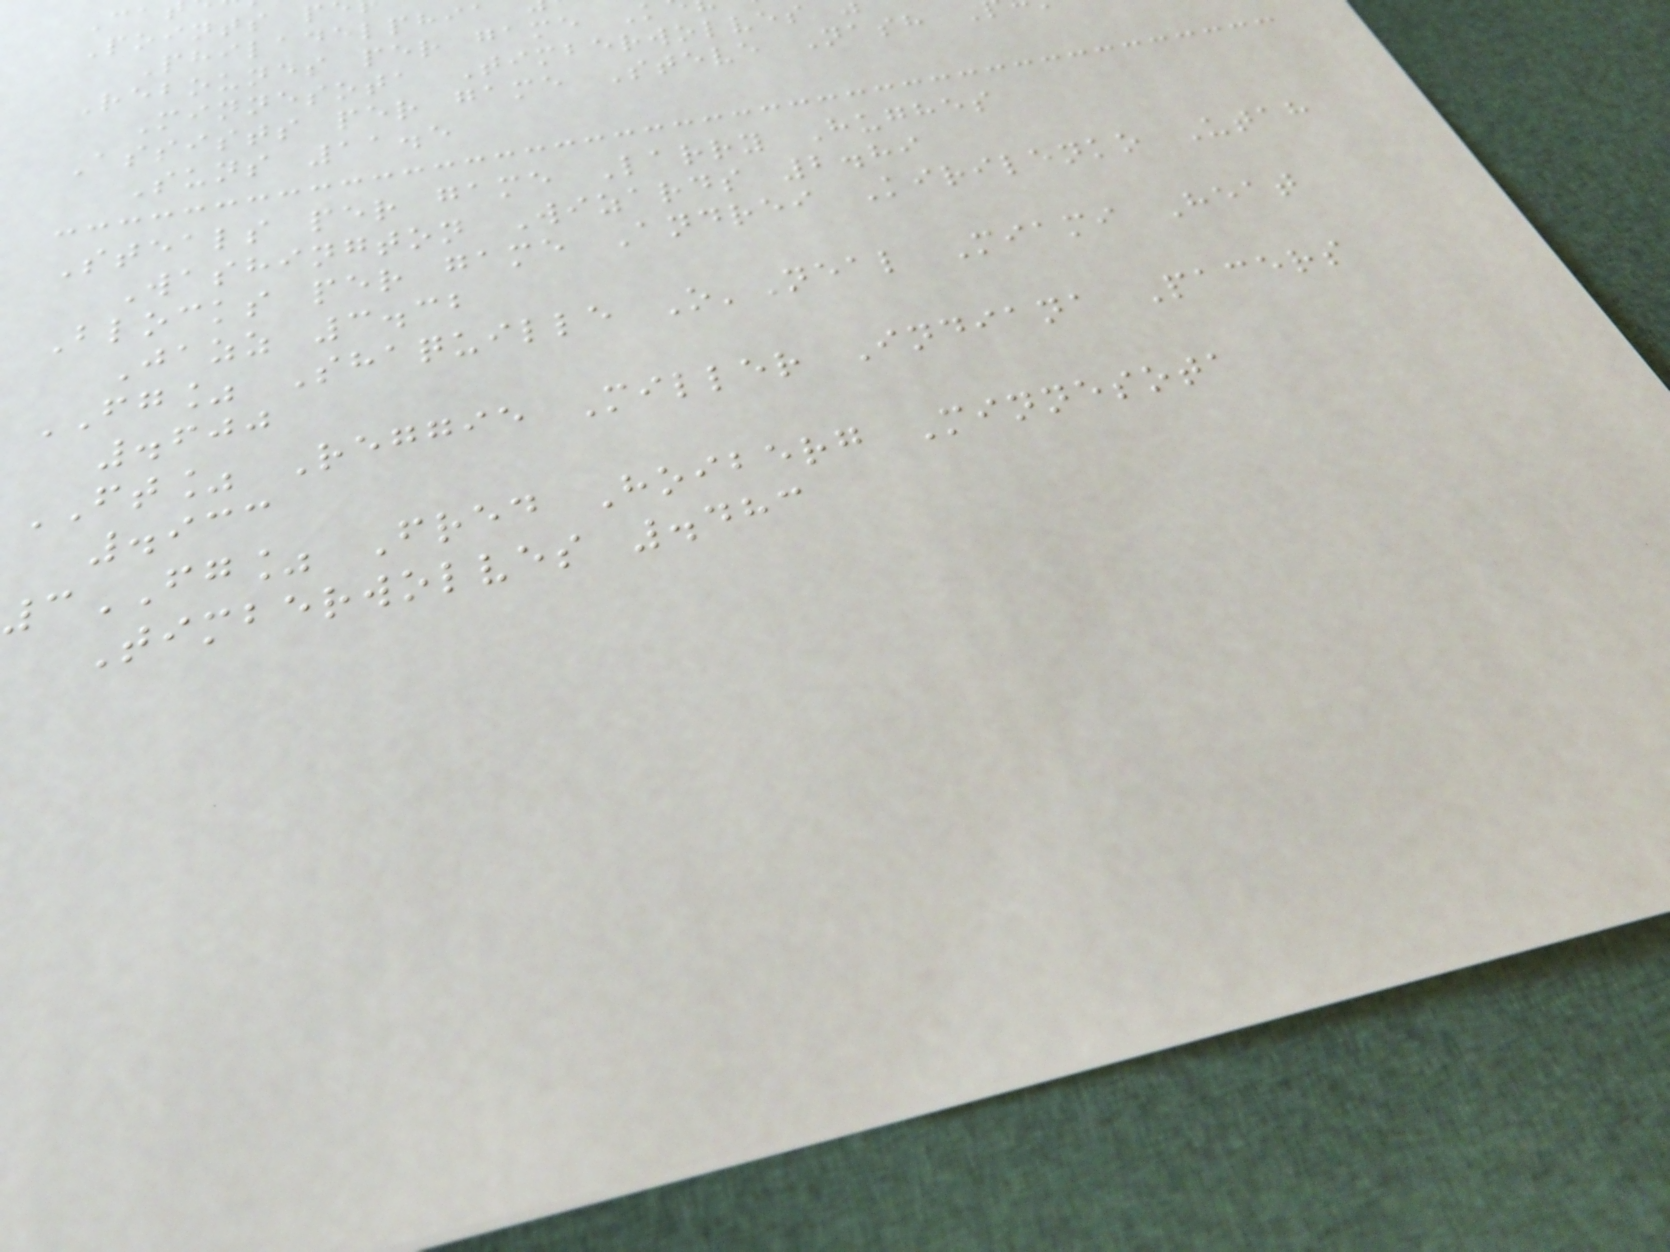Points p
Philadelphia
Rebounds per game
Minnesota Timberwolves
Assists per game Steve Nash
Suns 11.5
Steals per game Larry Hughes
Washington Wizards 2.89
Blocks per game Andrei Kirilenko Utah
Jazz 3.32
FG% Shaquille O'Neal Miami Heat
.600
FT% Reggie Miller Indiana Pacers
.933
3FG% Fred Hoiberg Minnesota
Timberwolves .483
